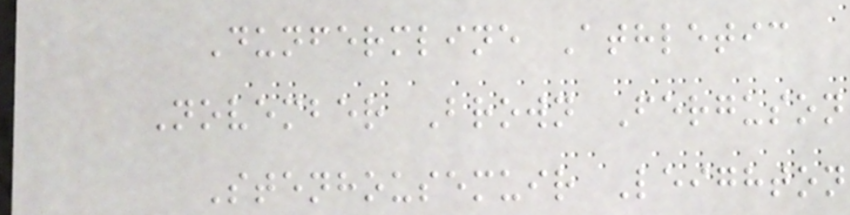Dunfermline Athletic
November Brown Ferguson
Stenhousemuir Leighton
